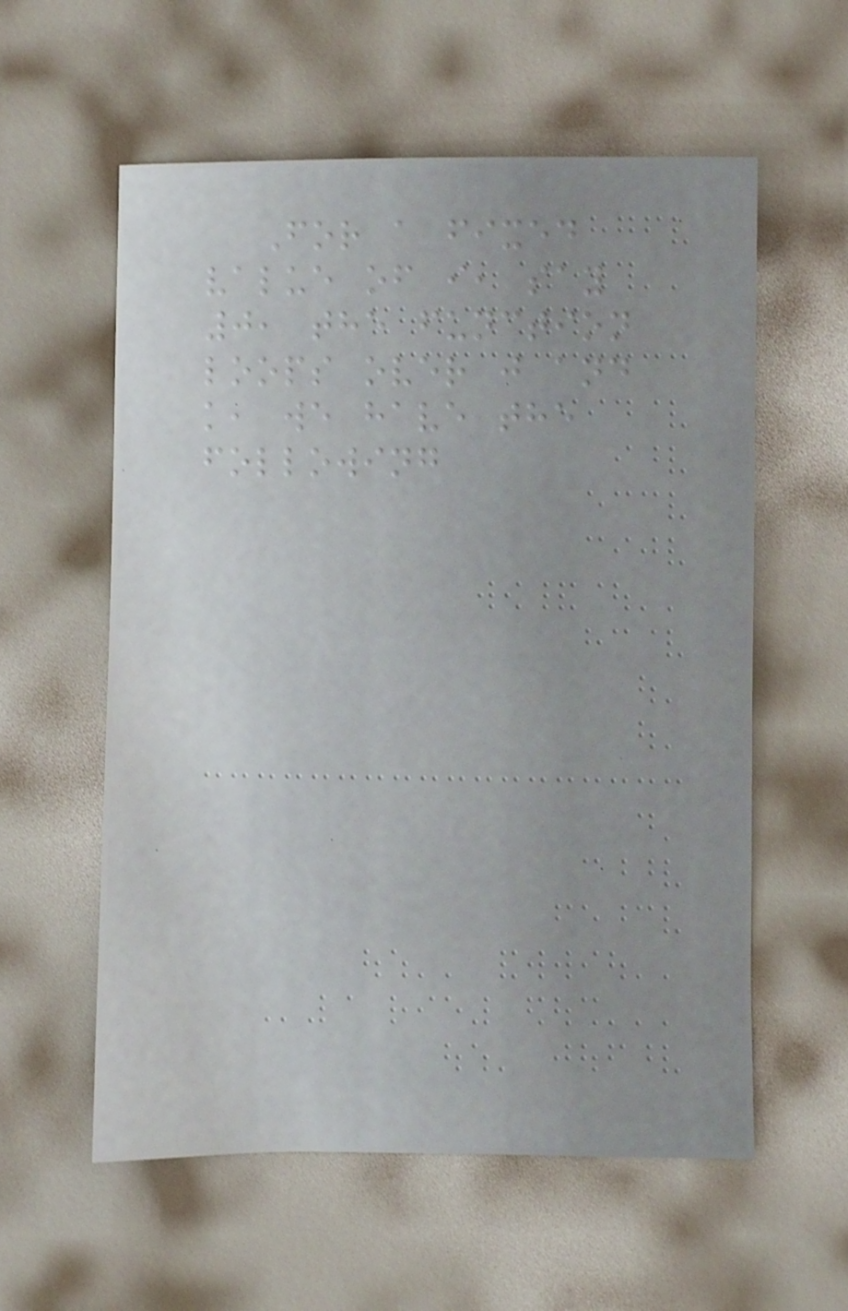For a fixed
value of i, say
0, the function
loops over j and
k, we have the
following
